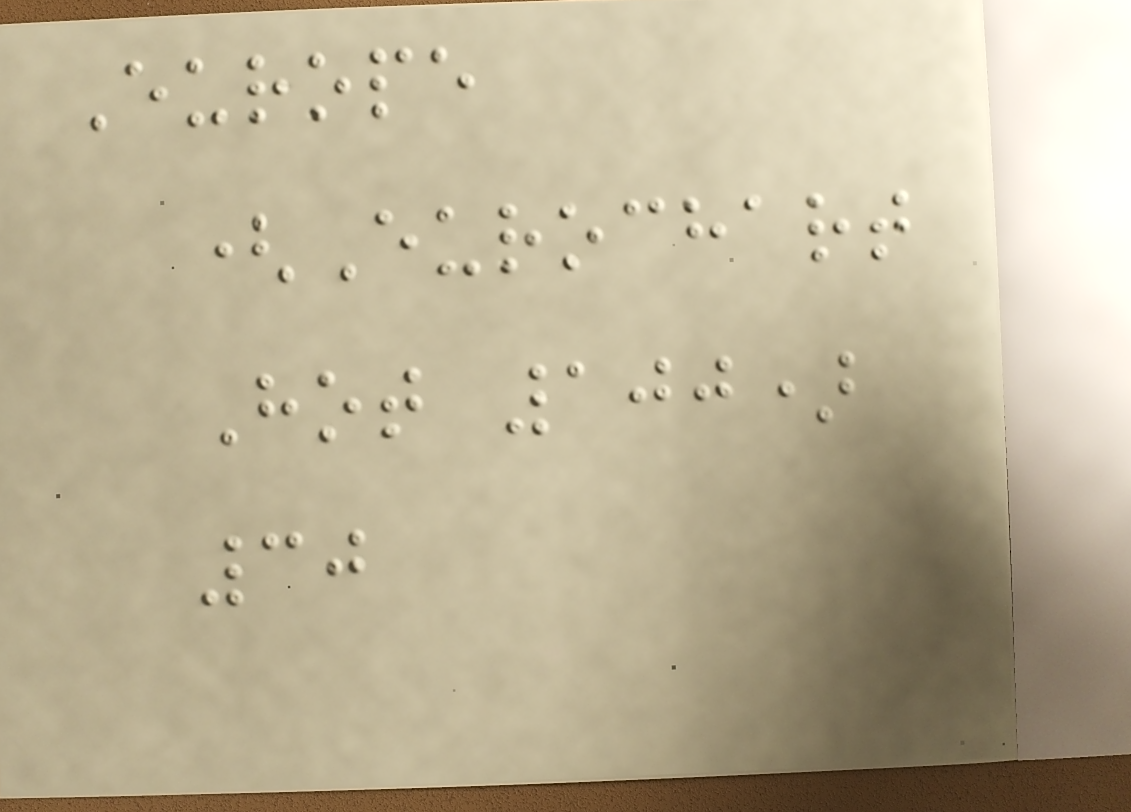Europe
(Eurochart
Hot 100)
30
